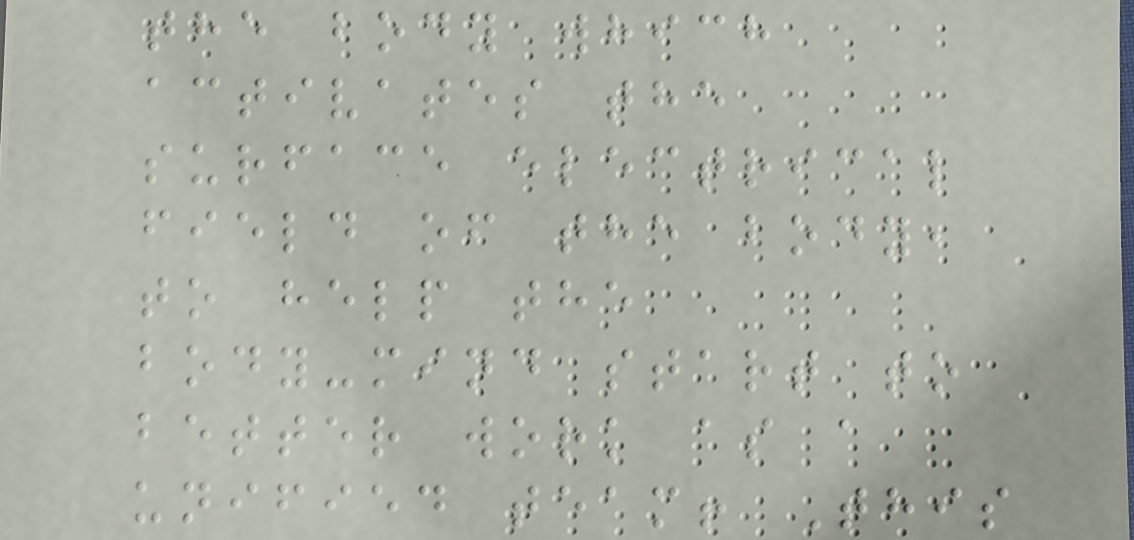the body which
activates the
surface electrical
field of the body,
to help the
body-mind start to
better work as a
unified team! This
